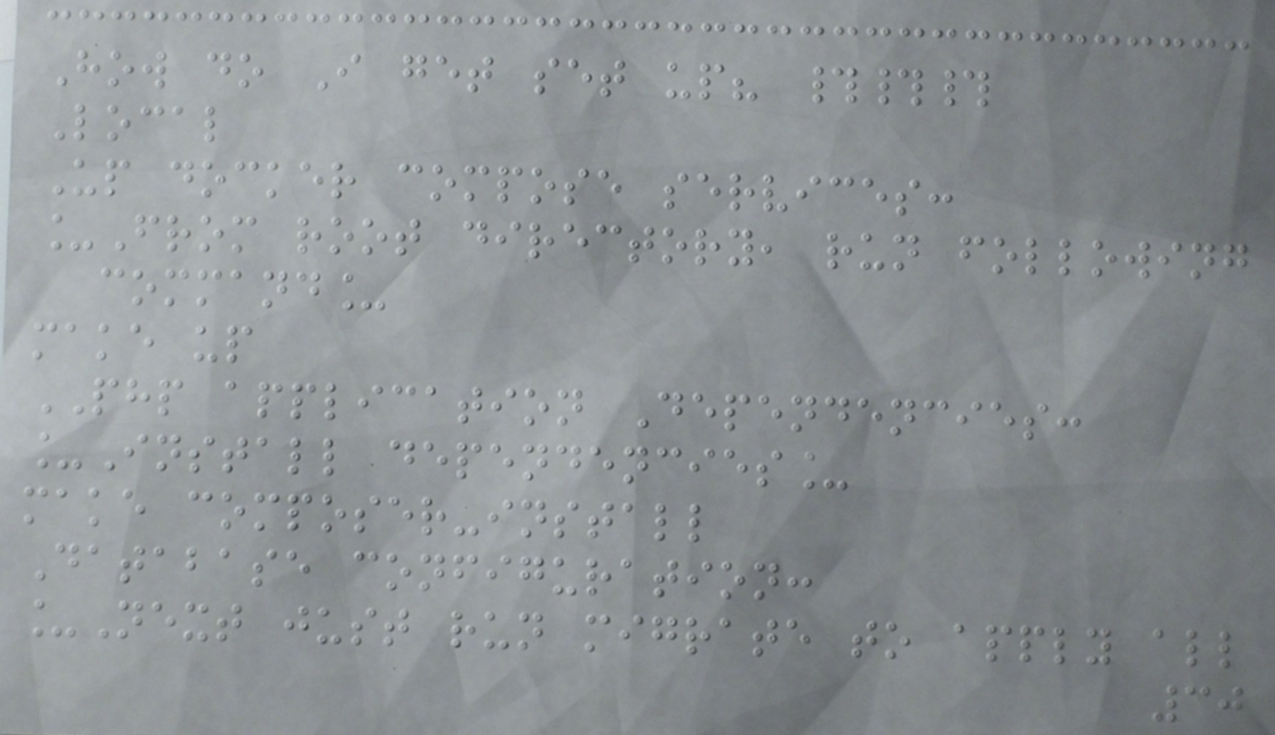How do I get set up? ###
Local
Up docker compose services:
_From root directory, run following
command_
make up
PHP application Dependencies:
_Install dependencies_
make composer-install
Database configuration:
_Next just run migrate to apply all
30
